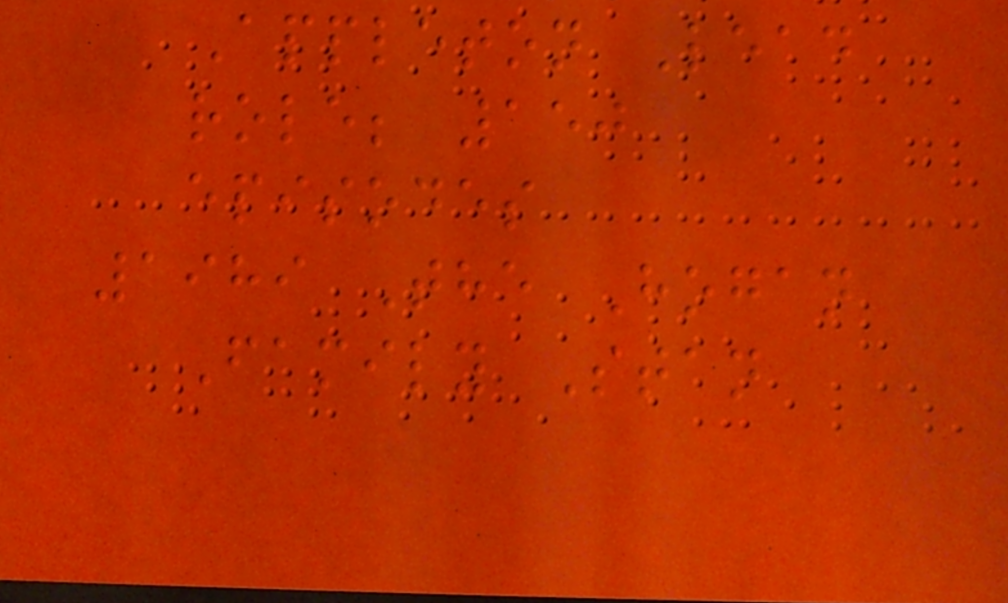Appleton Lead
role; 150
episodes
1989 The Hogan
Family Stan
